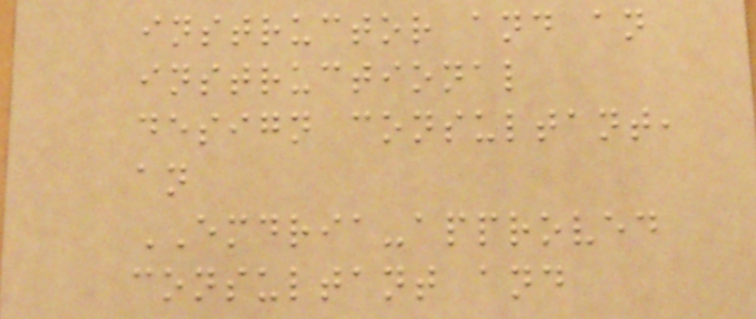instructor and an
instructional
design consultant,
an
EMDRIA-approved
consultant and
